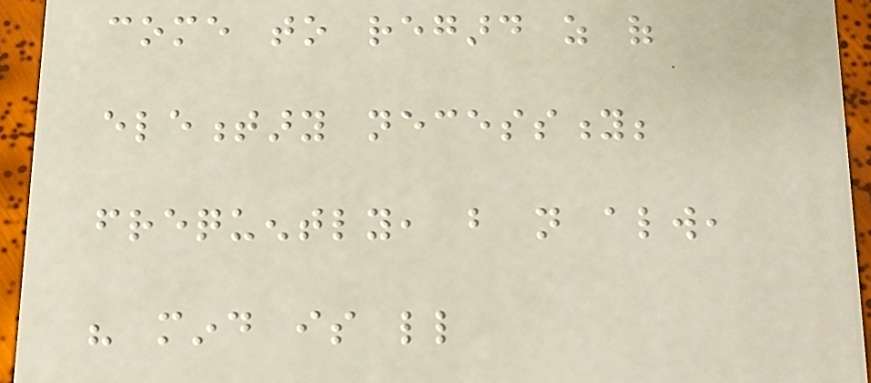come to regard as of
elementary necessity;
frequently, but not always,
his mind is little
